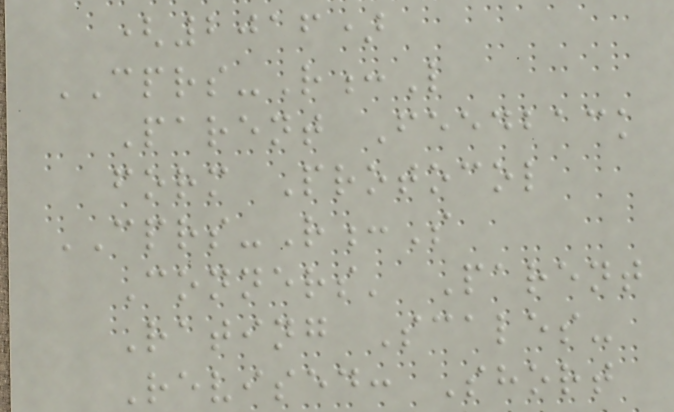(2016)
CPRS-R:L
Parent Feedback
form Protocol
CPRS-R:S
Conners' Parent
Rating Scales-
Revised: Short
